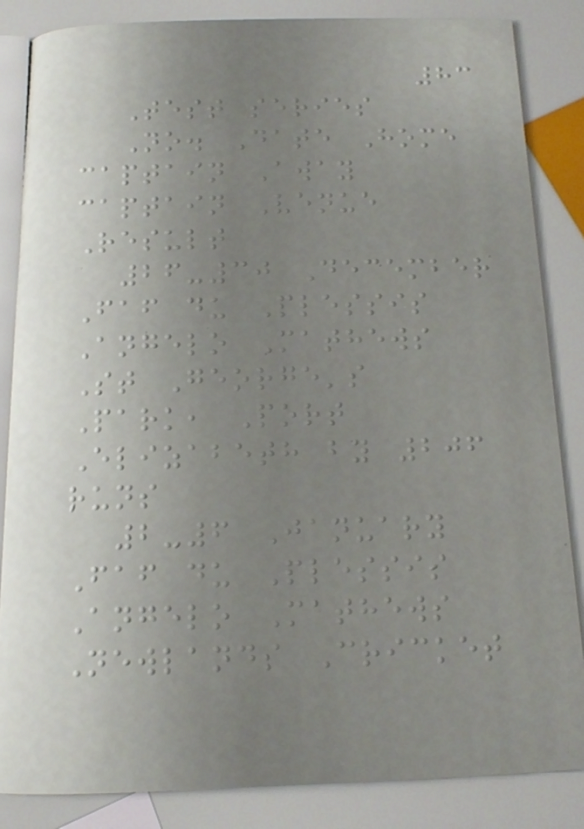83
Test series
No. Date Home
captain Away
captain Venue
Result
26-30 December
Faf du Plessis
Angelo Mathews
St George's
Park, Port
Elizabeth by 206
runs
2-6 January
Faf du Plessis
Angelo Mathews
Newlands Cricket
